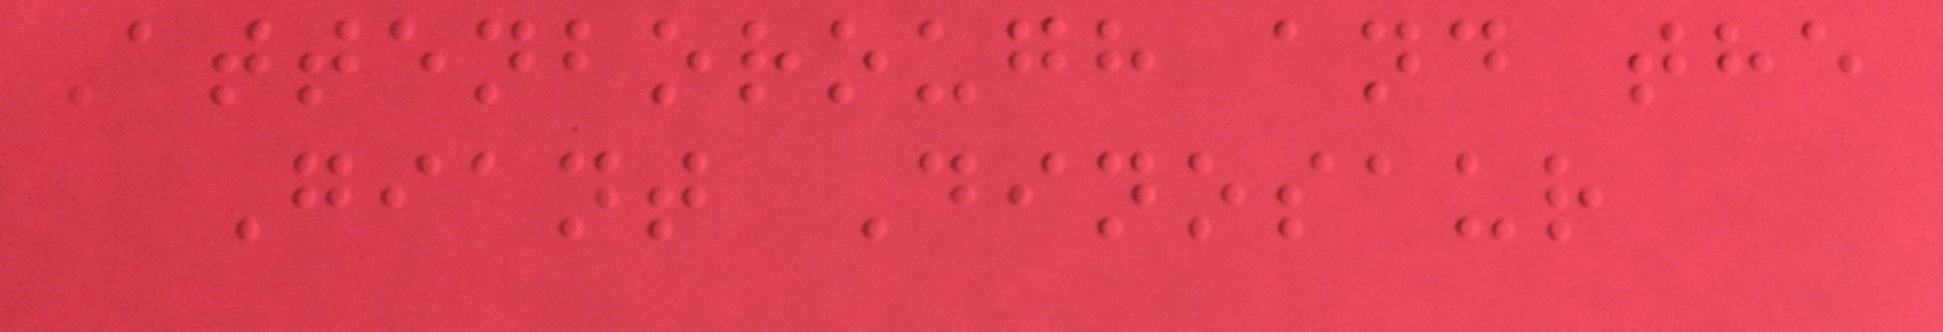Attenborough and the
Giant Dinosaur
